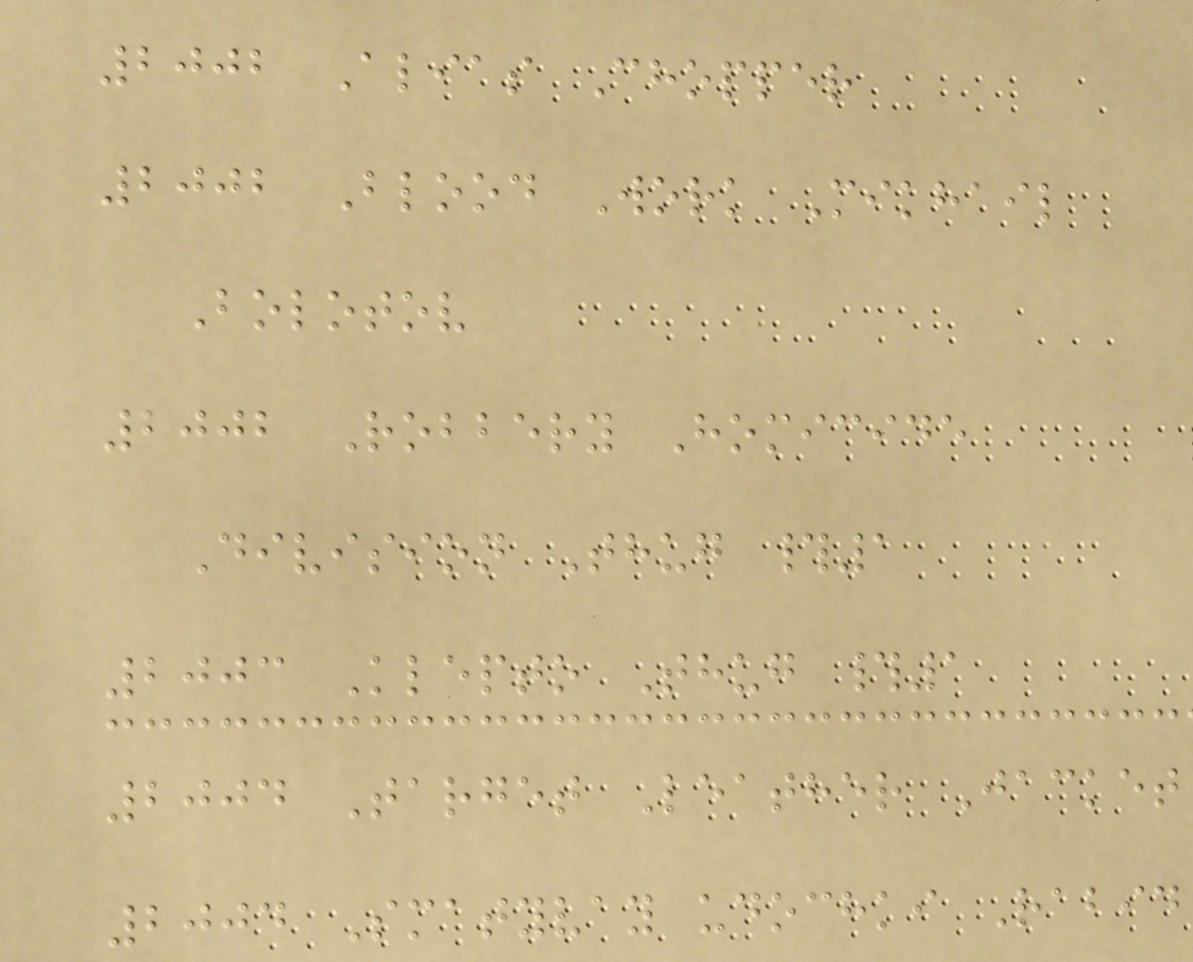2002 Alias Chopper
2002 Blood Work Mikhail
Bolotov
2002 Robbery Homicide
Division Thug #1
2003 Klepto Thug #1
2004 Target Leather Jacket
2004 Smatyvay udochki Rabid
